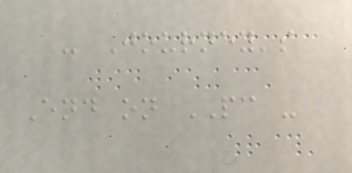- Journey's
End on PC -
